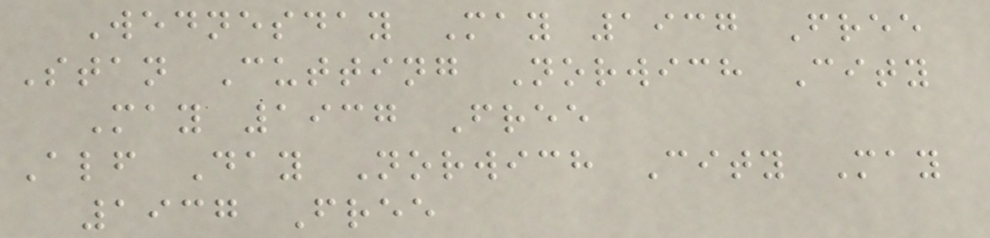Wednesday May 1937 Free
Stan Cutting Norwich City
May 1937 Free
Alf Day Norwich City May
1937 Free
